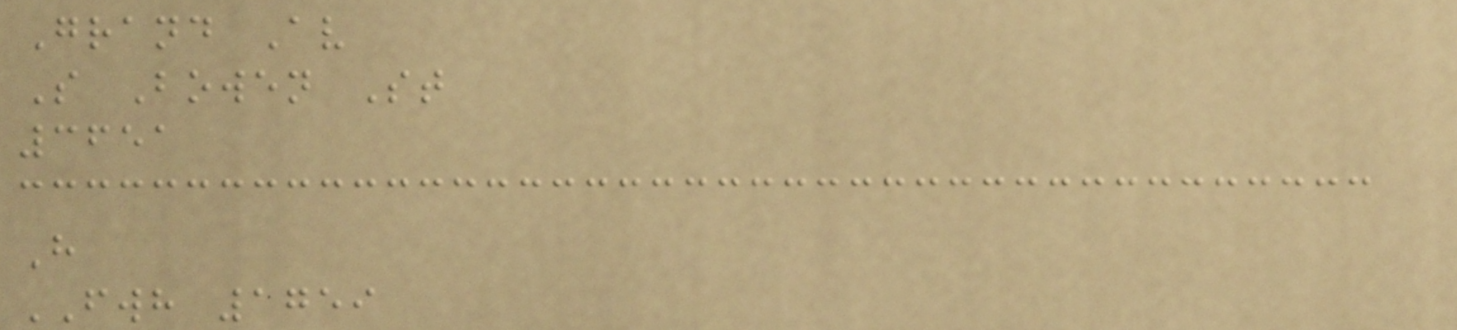Grand Av
S Bowen St
3651
H
FWH 1759
